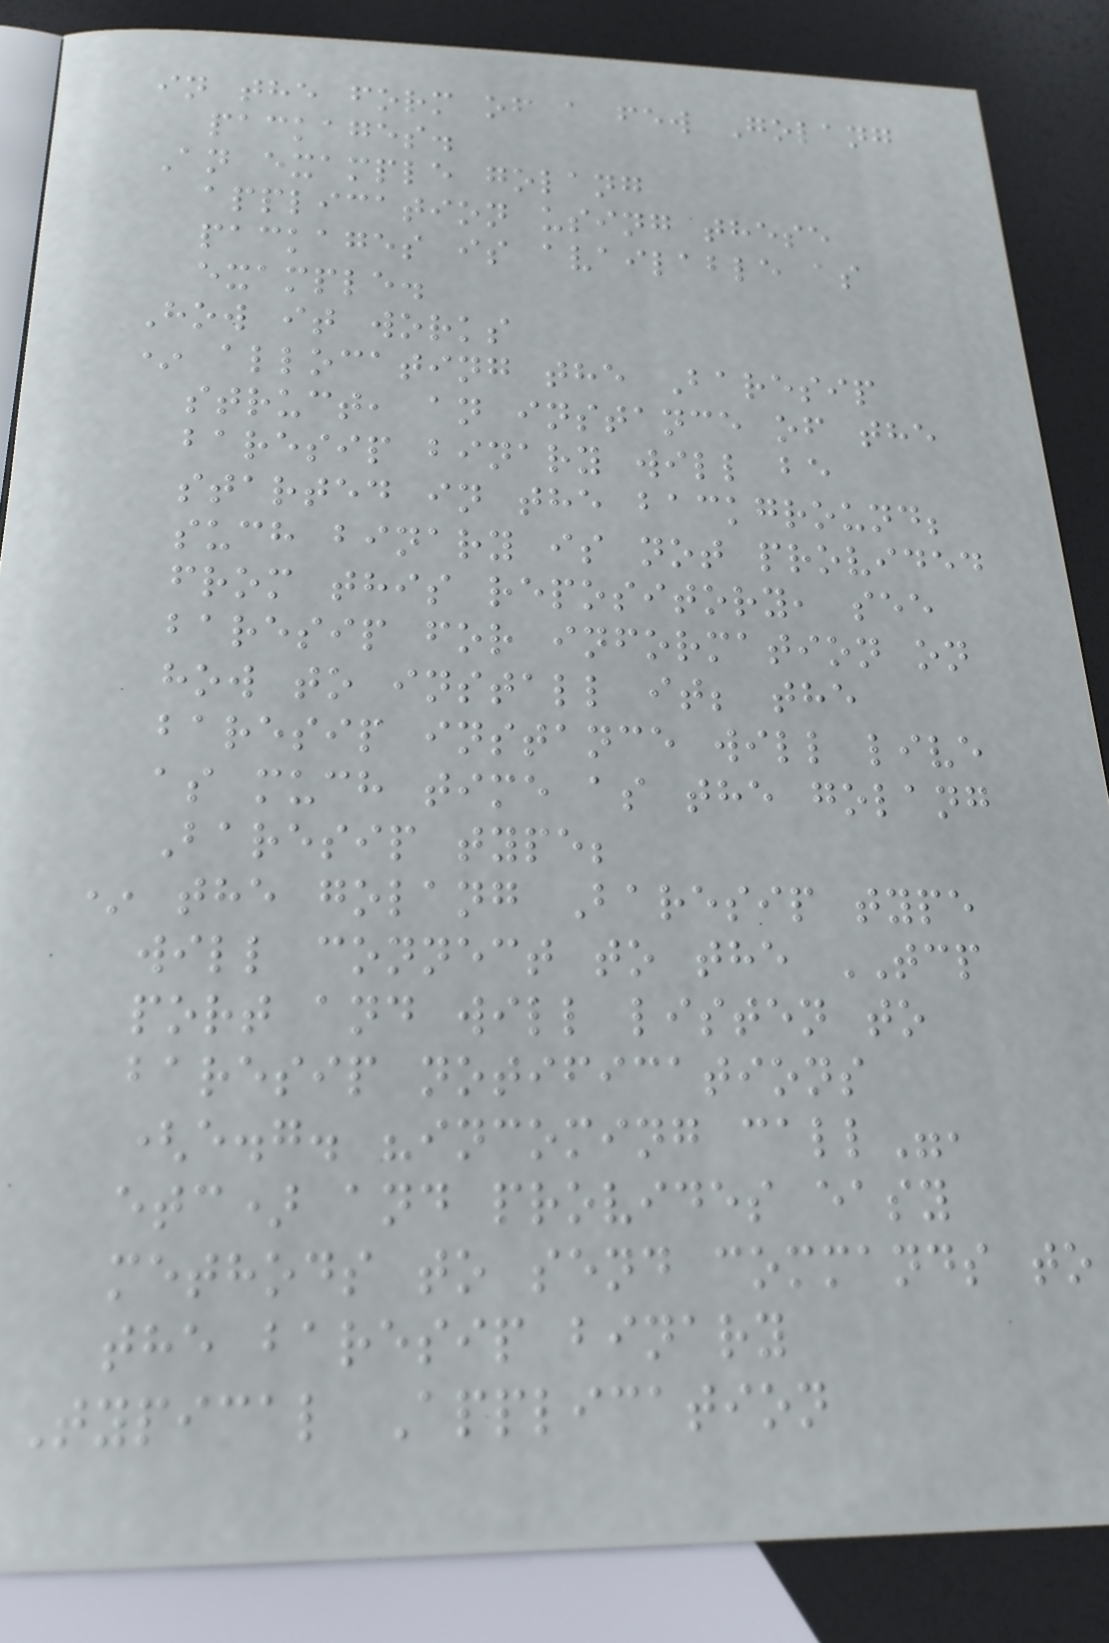in the form of a few Golang
packages.
An example golang
application using these
packages is available as
example.
How it works
* allocating the Baresip
struct, an instance of the
baresip binary will be
started in the background;
such binary is not provided
from this repository, see
baresip for information on
how to install it; the
baresip instance will live
as much time as the golang
Baresip type;
* the golang Baresip type
will connect to the TCP
port and will listen to
baresip notifications
(e.g. "incoming call",
etc) and provides easy
methods to send commands to
the baresip binary
Typical Application
